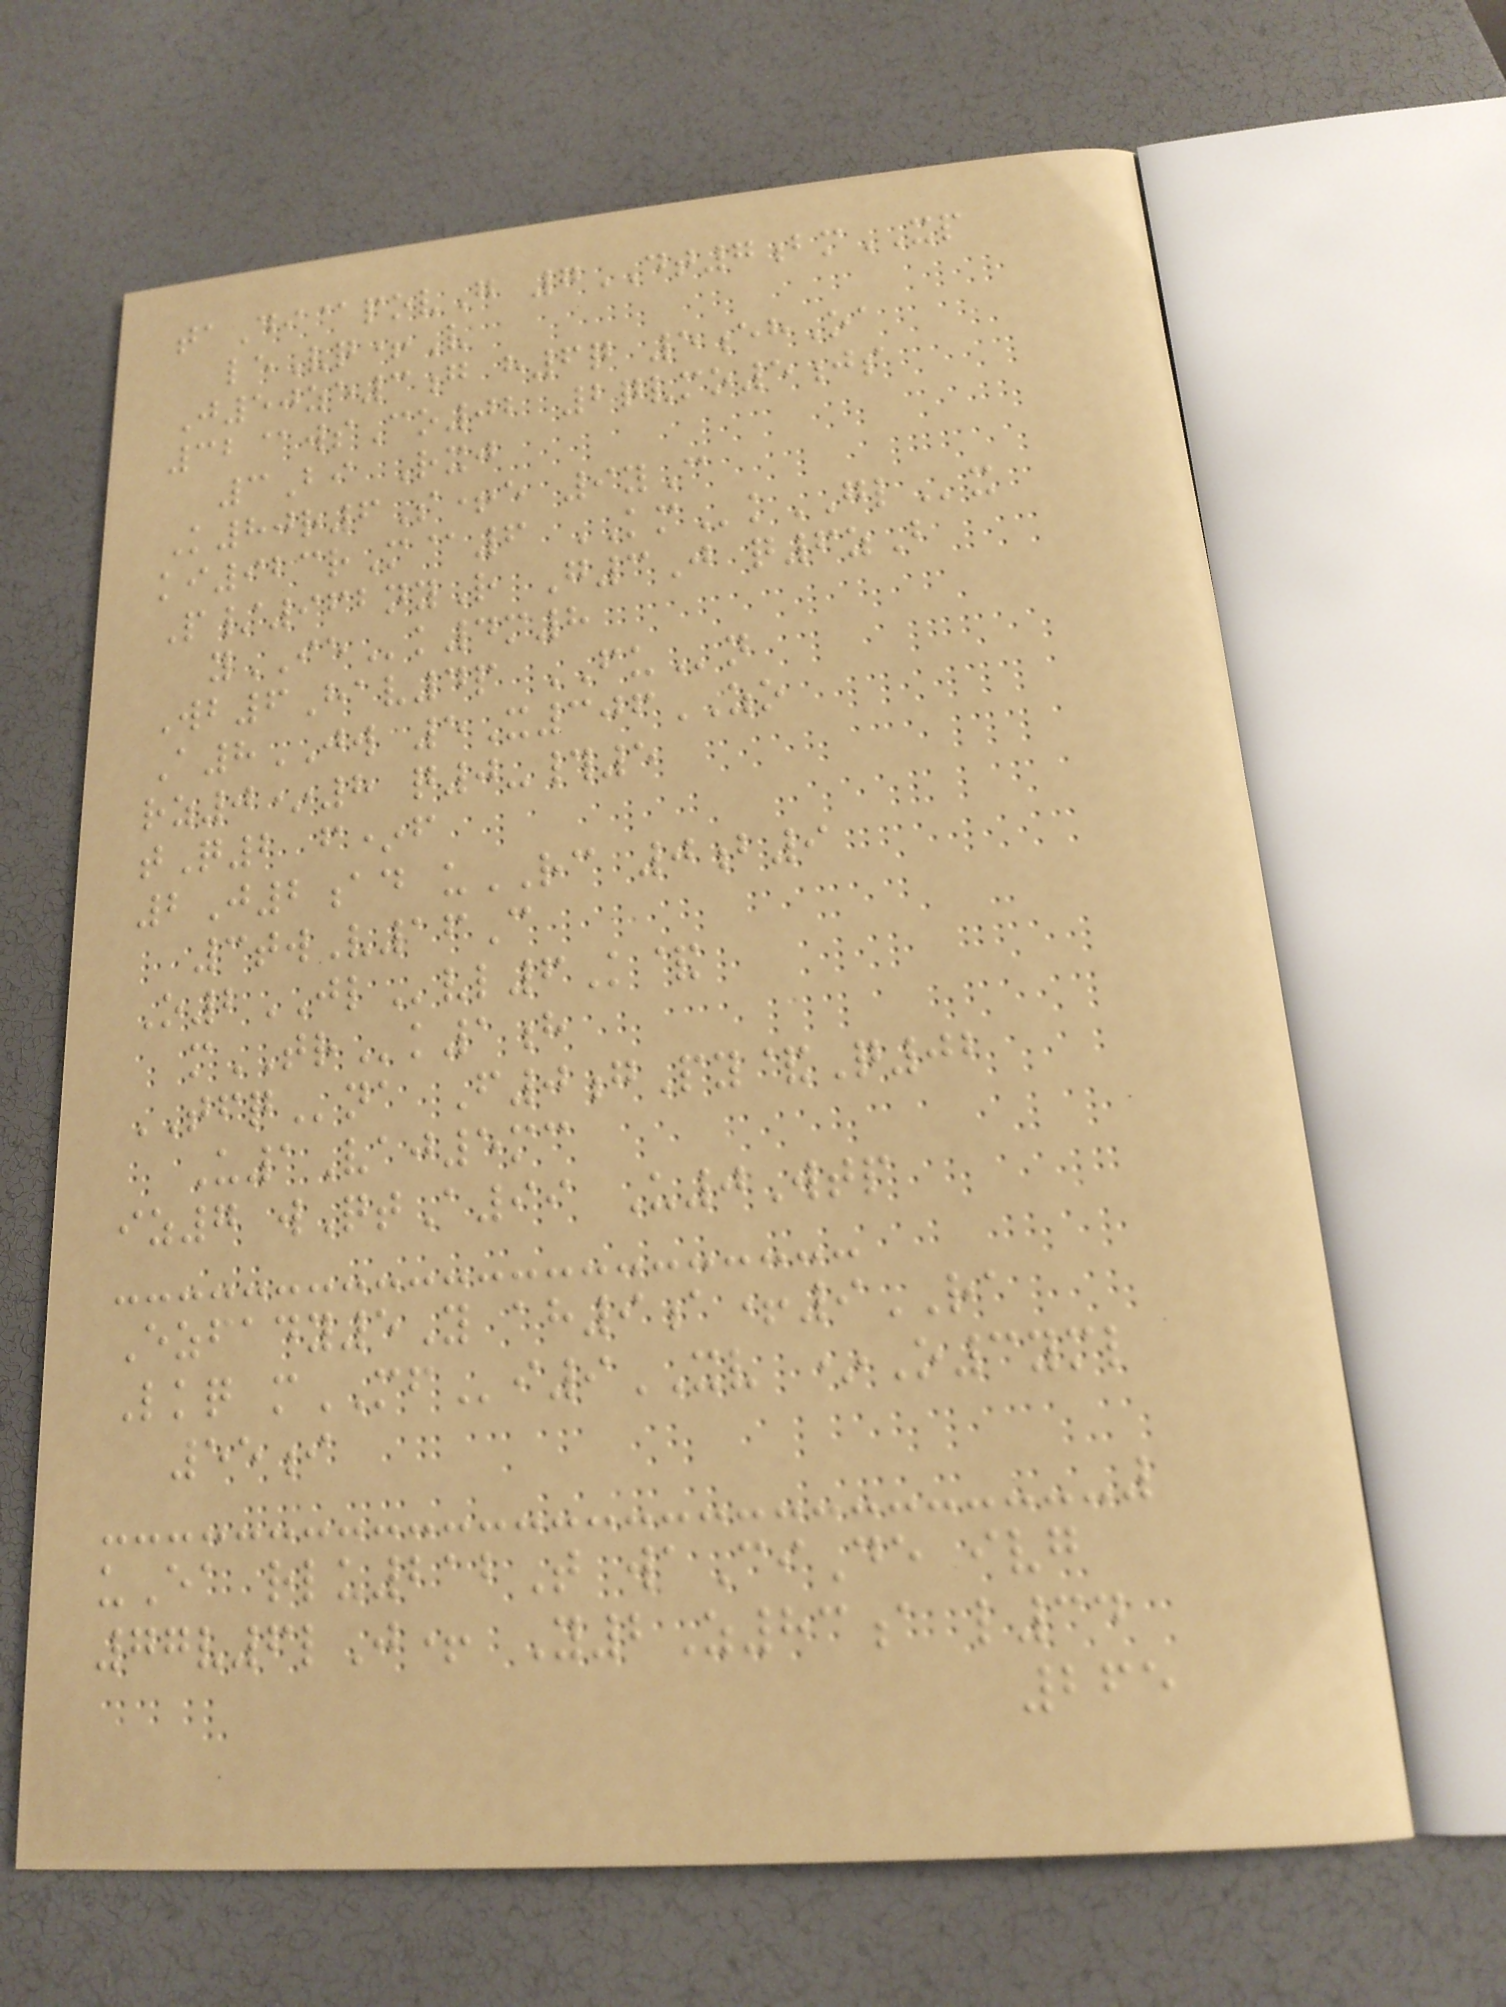taDi@povG 7DT7bmXP
leVq+V
J50ze3g h6q 5ehOa
32@wsCo02 2qvmo5js
3Bi Rxj
K80r6S+e 9yC
ki923rM@6 KMkGLx
P/962nyR G3J q6zB
yIEk4m8
Wb6Hav4p FUn
A8JW 5X306ZO
rz0*8 q0-#5
tQ2 f*f
2J2ad uRC 0b9
3twV16C
O2JLvl6K&
mTRk1h
TFQna F0gPy&Q02
U1Vaj5mc
iz7 wQtA99 U0Wtp
Ezfady5Y ah9a+9RA
Lkq mMFi9XV *O3yml
55i
uEa rlu212T waCiDe ivg
77v6lJ+ Y2Z83a l34
265
